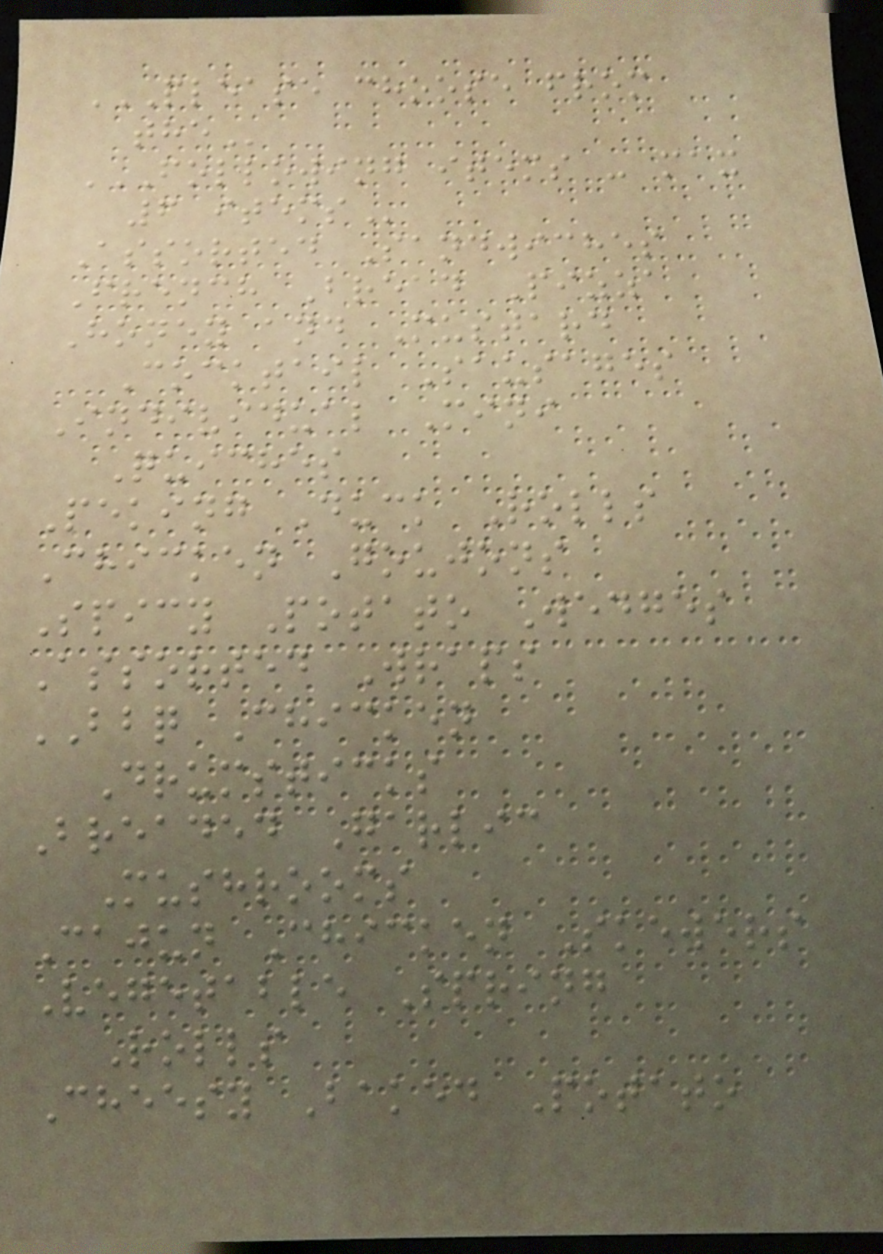PLEASE CHOOSE FROM
THE
FOLLOWING ITEMS - MAX
6 ITEMS
Assorted Sandwiches
French Bread Pizza
Honey and Mustard
Cocktail Sausages
Individual Mini
Quiches
Peking Duck Rolls
Chicken Goujons
Spicy Potato Wedges
Assorted Wraps
BBQ Chicken
Drumsticks
Breaded Garlic
Mushrooms
Cajun Chicken Skewers
Vegetable Spring
Rolls
Cheesy Baked Potato
